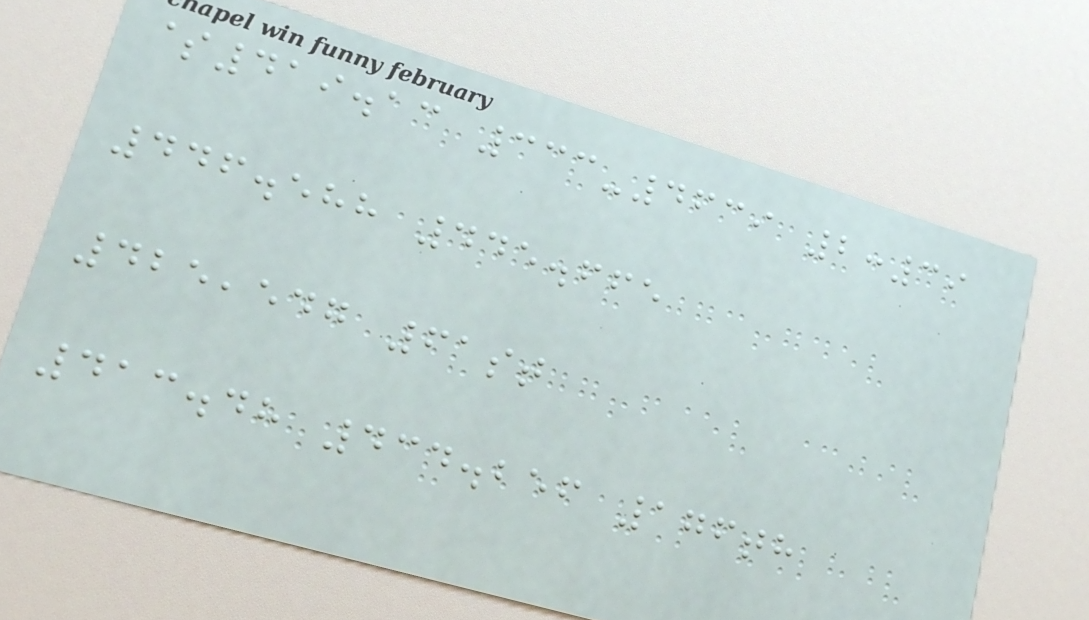$419.13 333-4639 2:39
446.588 445.665
425,547 61st
413.48 434.256 176th
